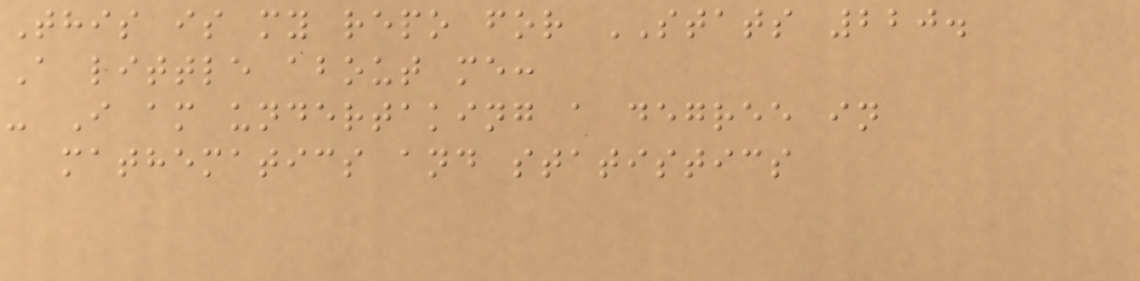This is my repo for STATS 220.
A little about me:
- I am undertaking a degree in
mathematics and statistics
